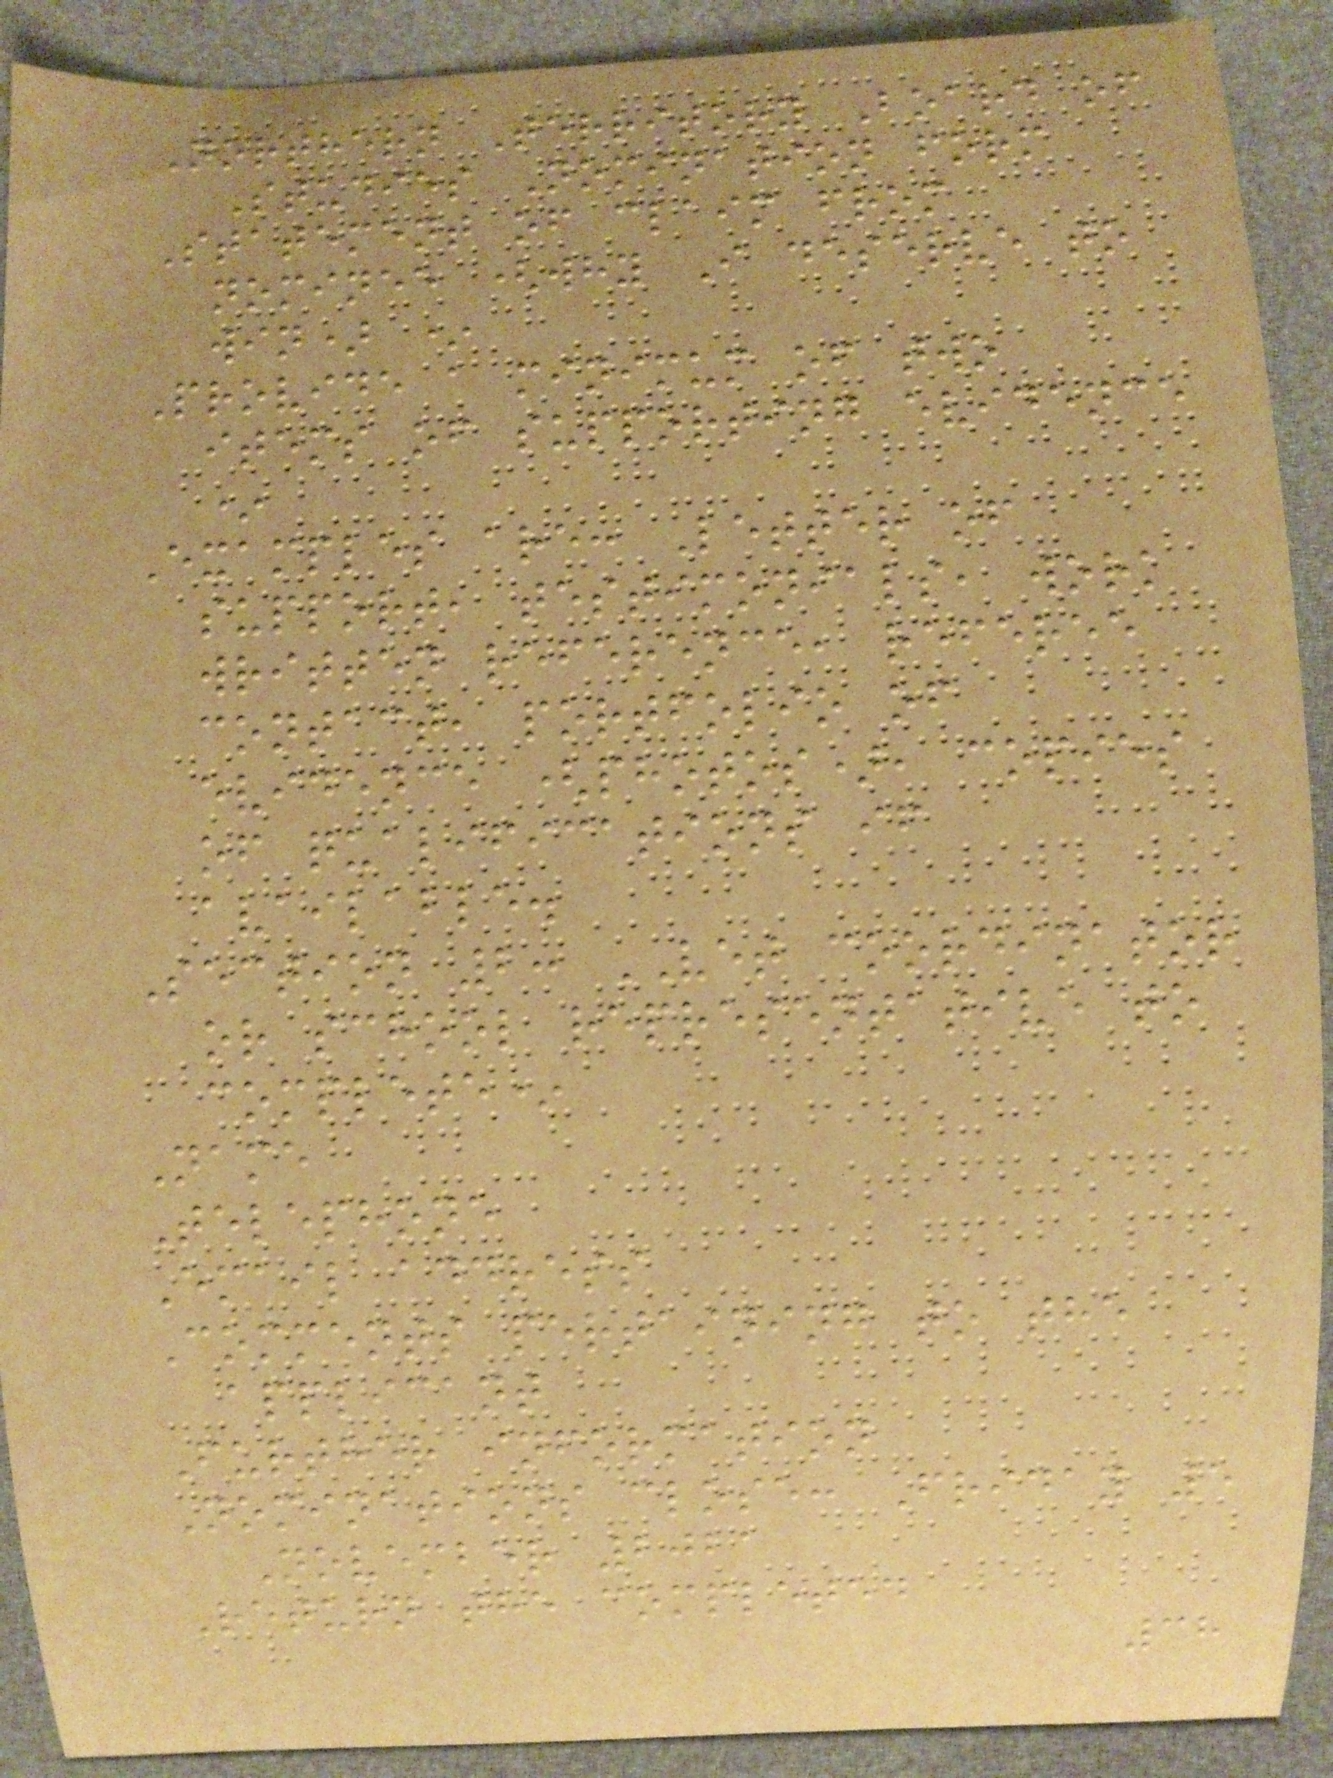Northern Territory Board of
Studies Nomination form
Statement of claim from
nominee (why I deserve to
win) *
Provide a minimum of two
items of supporting evidence
*
Examples are: Letter of
support, testimonials, work
written reference, referee
contact, portfolio of
evidence (photos), copies
of qualifications if
available.
Section 2: VET coordinator
or school representative to
complete*
Name
Telephone
Email address
Comments pertaining to the
applicant
Further information
Nominations close: Friday 5
November 2021
Return the completed
38
